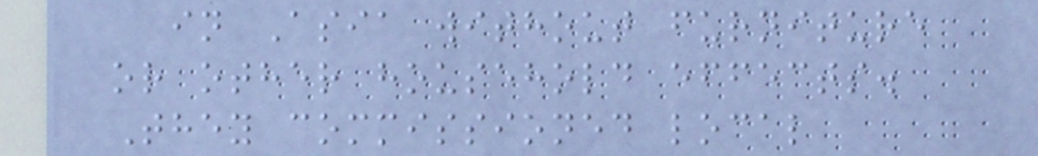in Asia without furniture
or other household effects.
They commissioned local
